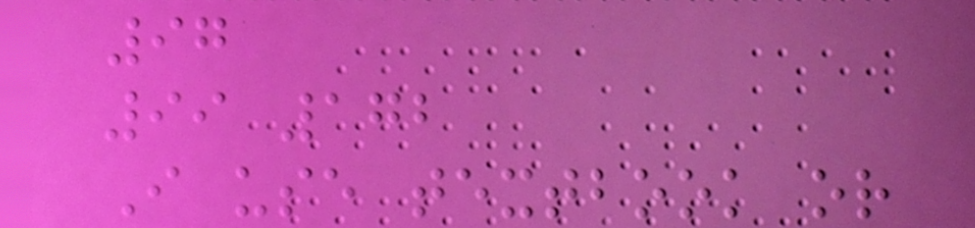97
99 172
I use textbook or
